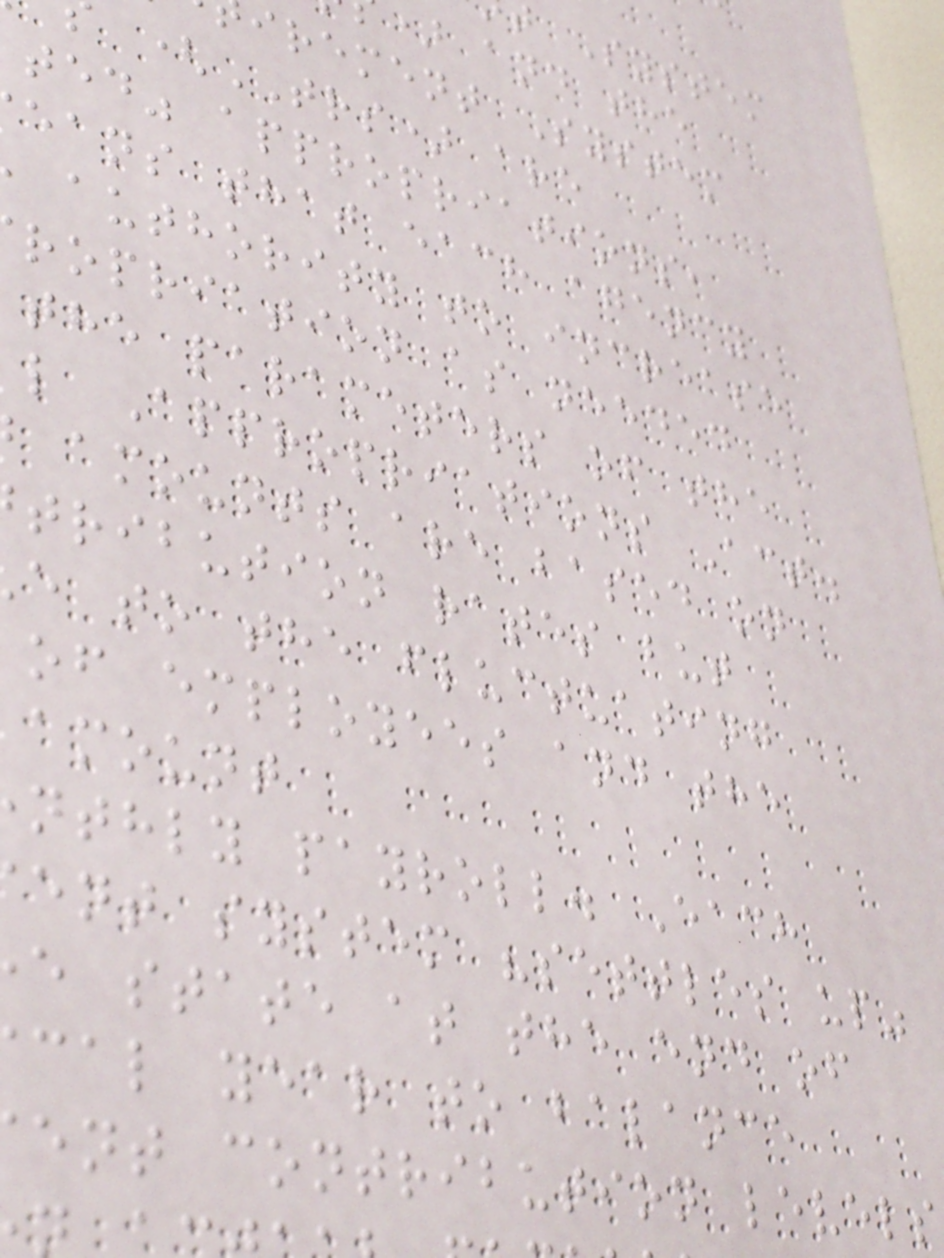) and the
irement System
(TRS) are
ted" appropriations,
eans that each agency
authority to increase
ropriation as needed
the parameters of the
l Appropriations Act.
amounts are based on
tribution rates but
e to the fluctuating
of employees and the
amount
nthly payroll. Each
ent system "settles up"
e state at the end of
cal year to balance
ent contribution levels
